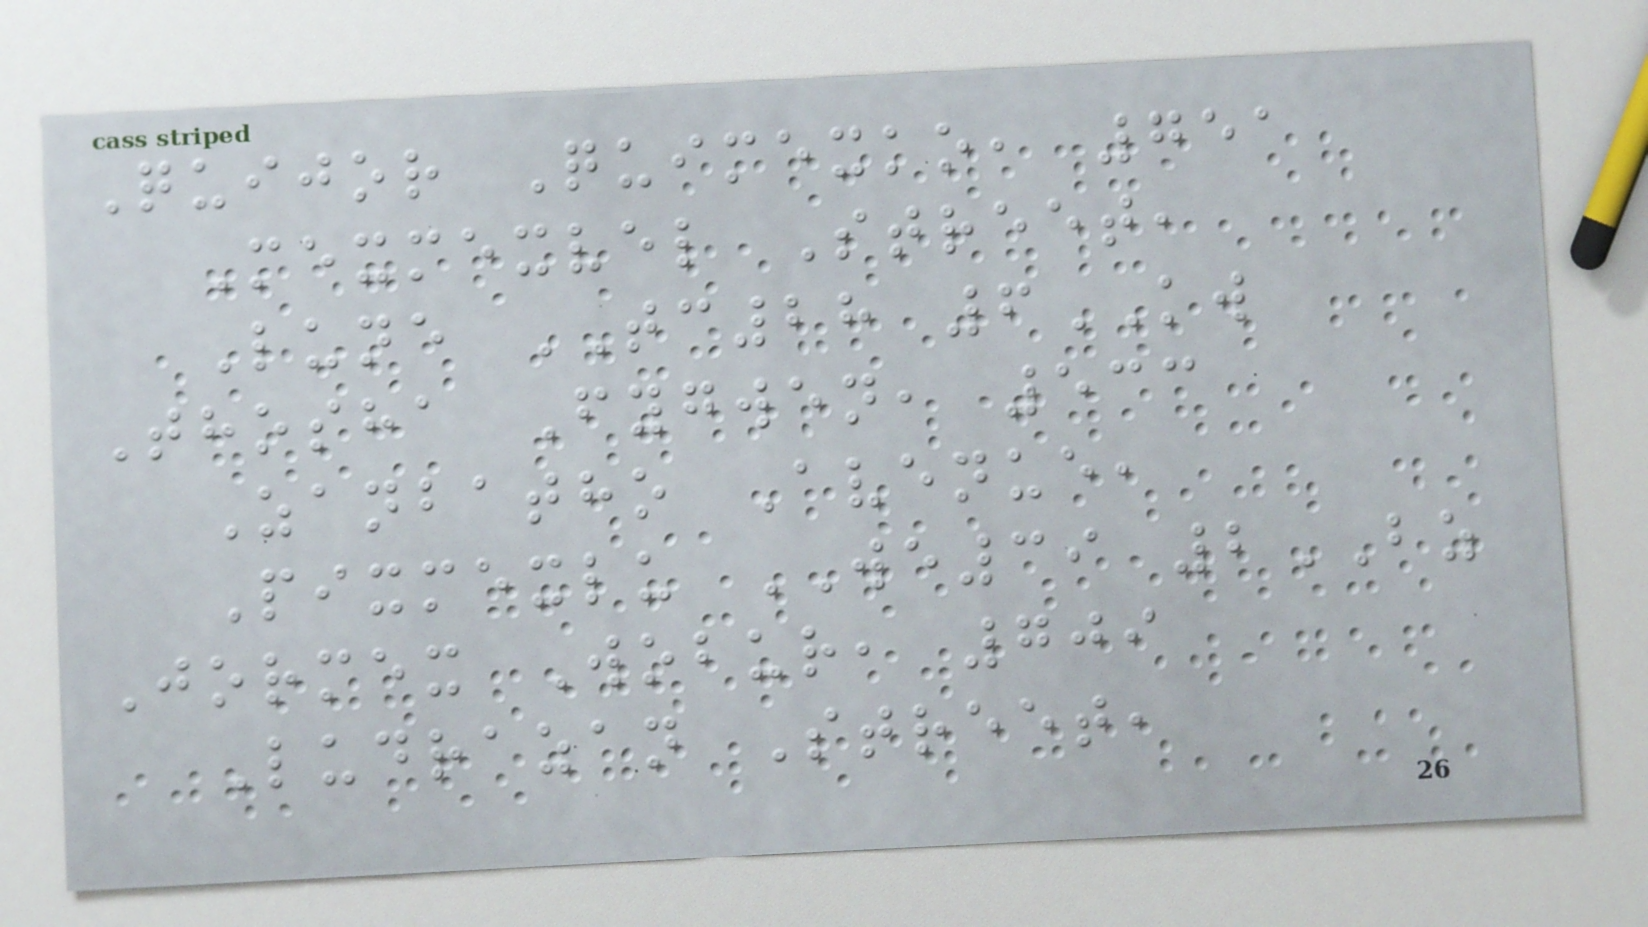Quijor Quimexko, 751
Mexmexvel Street,
Lune TC28 6KW
Thosha Fygwen, 533
Zanbatho Avenue,
Pixmexlu WE39 2BZ
Jormex Wobur, 709
Ludrazan Street,
